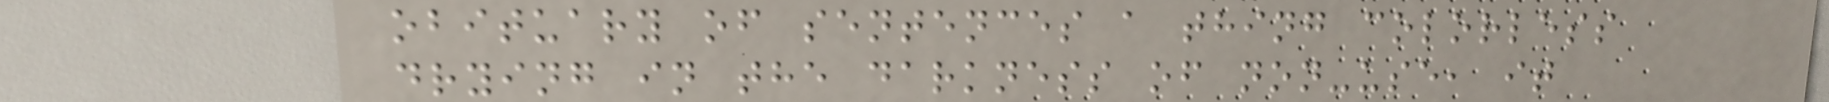obituary of sentences a thing colorless
drying in the darkness of non-use, it
